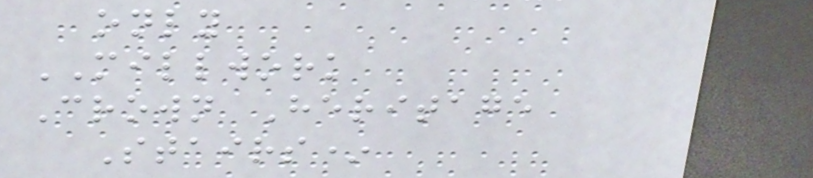only
MILLWORK
Crown Heritage
Stairs*
